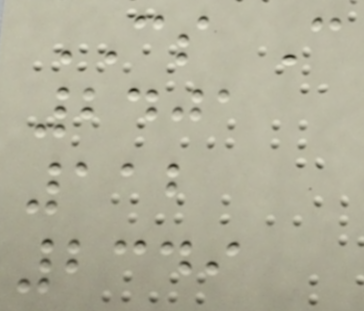CS C
2401
112
2349
